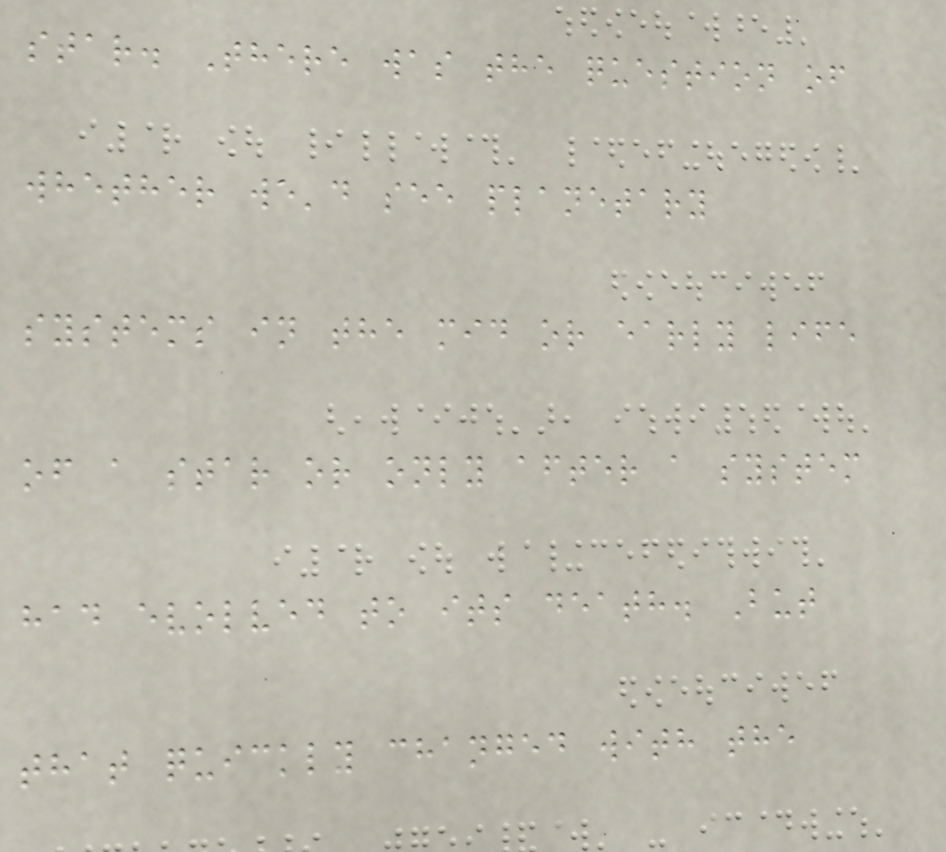star. There was the question of
whether we'd see planetary
systems in the mid or early life
of a star or only after a system
had evolved to its death. But
that quickly changed with the
